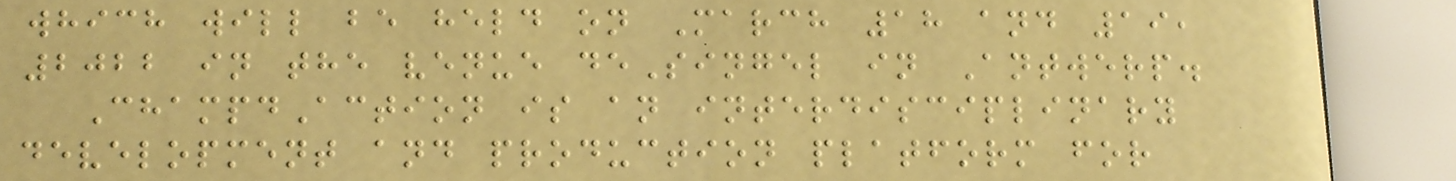which will be held on March 18 and 19,
2022 in the venue deSingel in Antwerp.
ChampdAction is an interdisciplinary
development and production platform for
